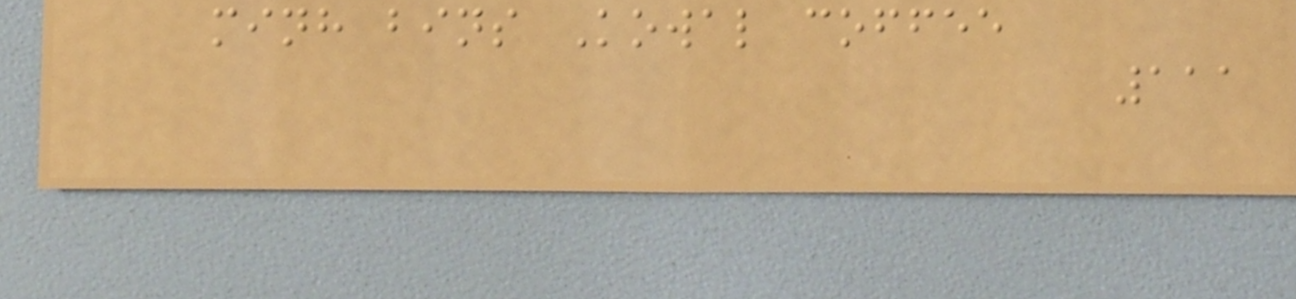minh bins Kowal coffee
111
